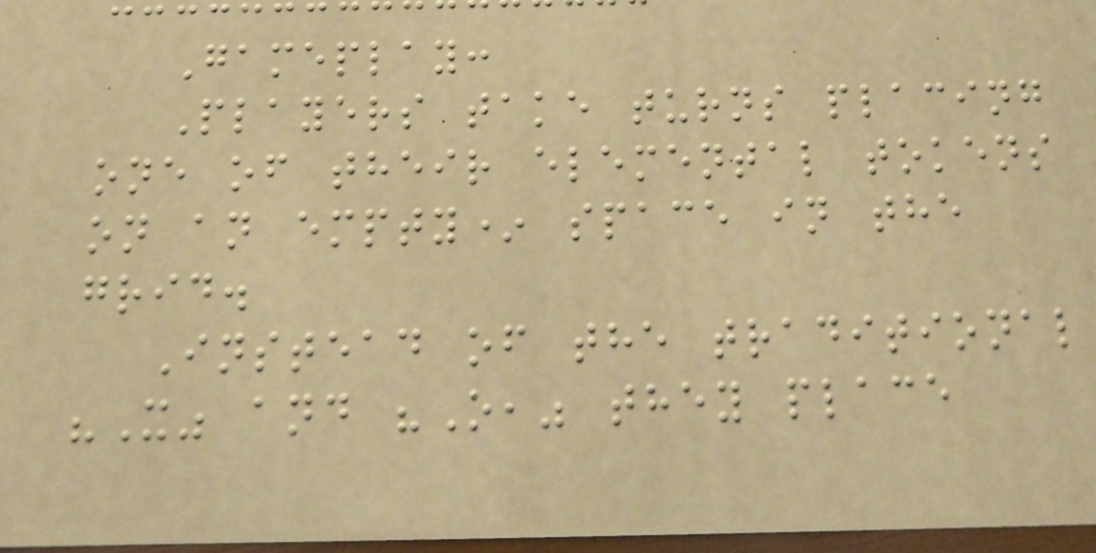Gameplay:
Players take turns placing
one of their elemental tokens
on an empty* space in the
grid.
Instead of the traditional
"X" and "O," they place
